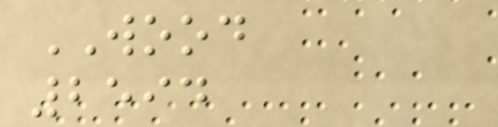WOOD
2594
